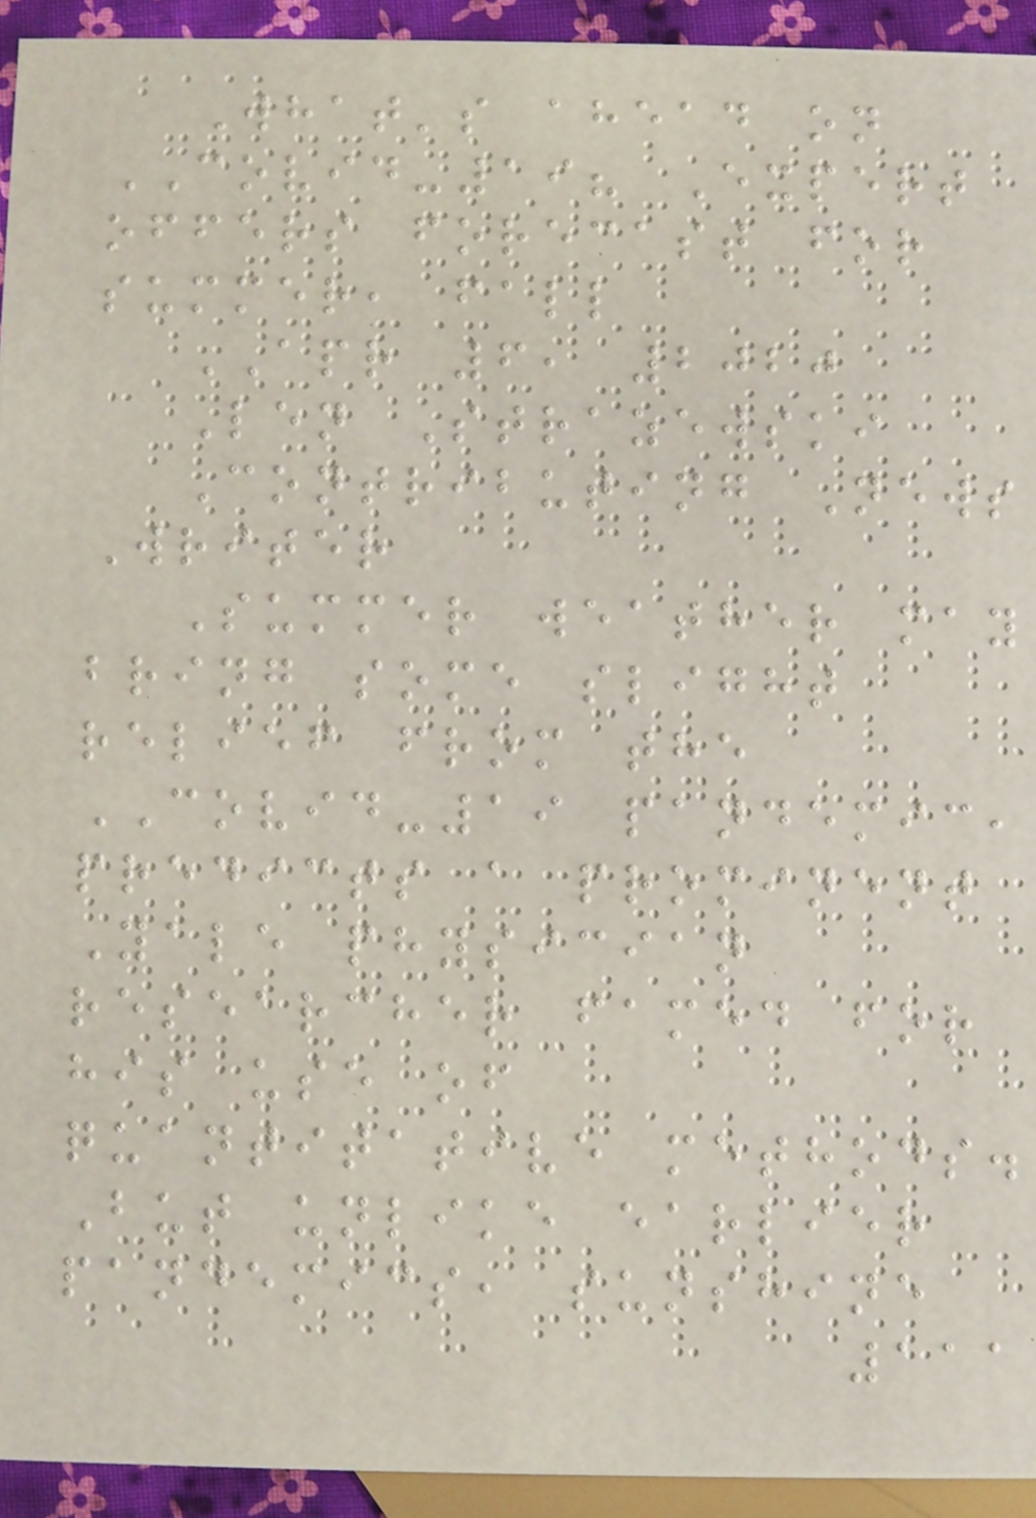What's ahead on
COVID-19? Expert
offers forecast for
summer, fall
APR 6, 2020
Len Strazewski
Contributing News
Writer
Summer weather may
bring some slight
relief from the
COVID-19 pandemic,
predicts a prominent
Yale physician
researcher famed for
his use of
quantitative methods.
But unlike earlier
pandemics, sunshine
111
